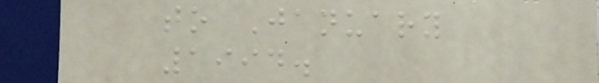to January
1994.
